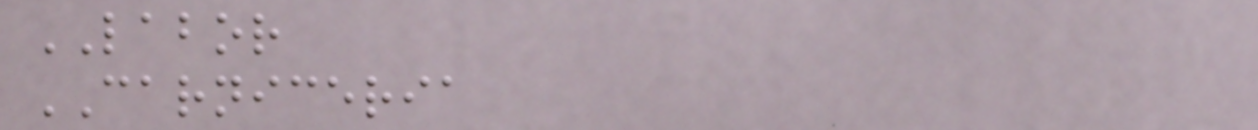LABOR
CARNICERIA
